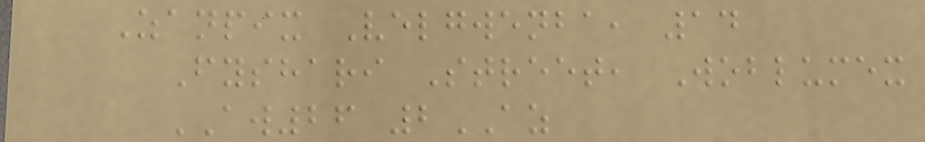Zanpix Velgwenba, 14
Fyshari Street, Woblumex
AW26 2AZ
